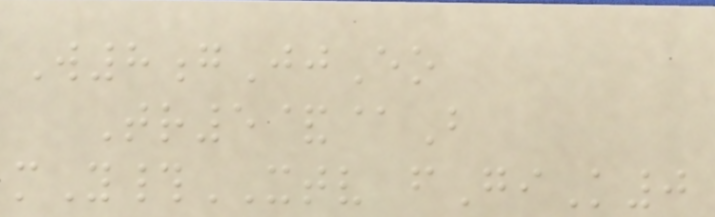W8gJjEo
Tr5&@B
mY#XTV fGiK0
